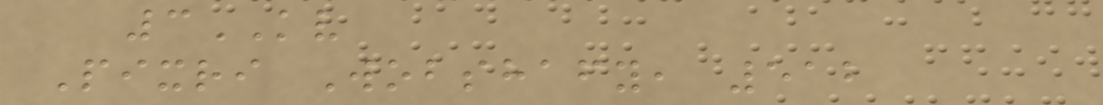3KV
Pixri Wobshafy, 512
